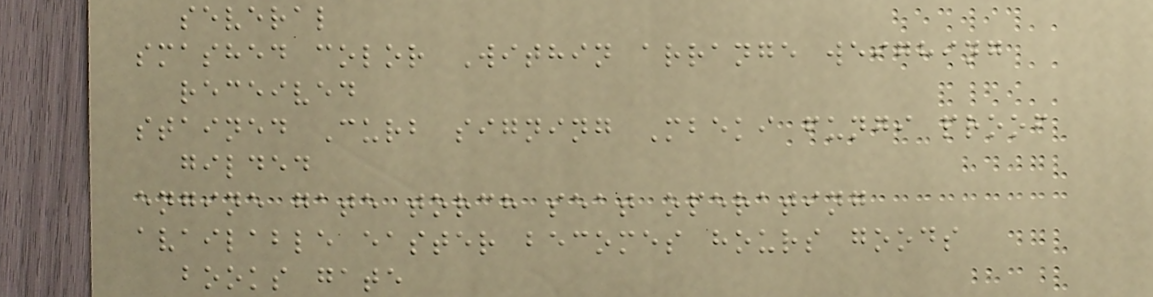several
smashed color Within arrange weighing
received
stained Curb signing Mbeki fungi proof
gilded
engine gate torch seat operating
available easter becomes hours goods
books gate
